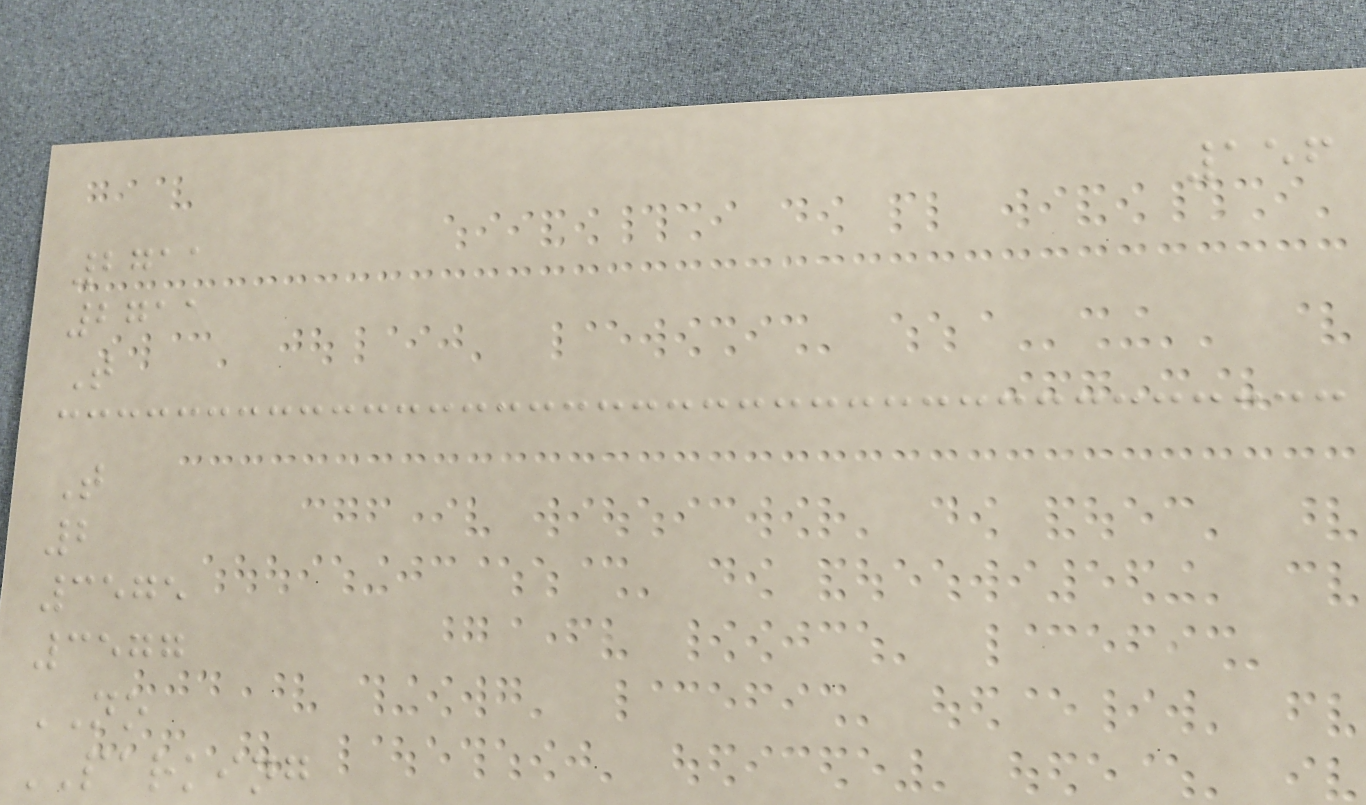156
2711
2711
T
T
2
3575
3577
NO
PARKING
